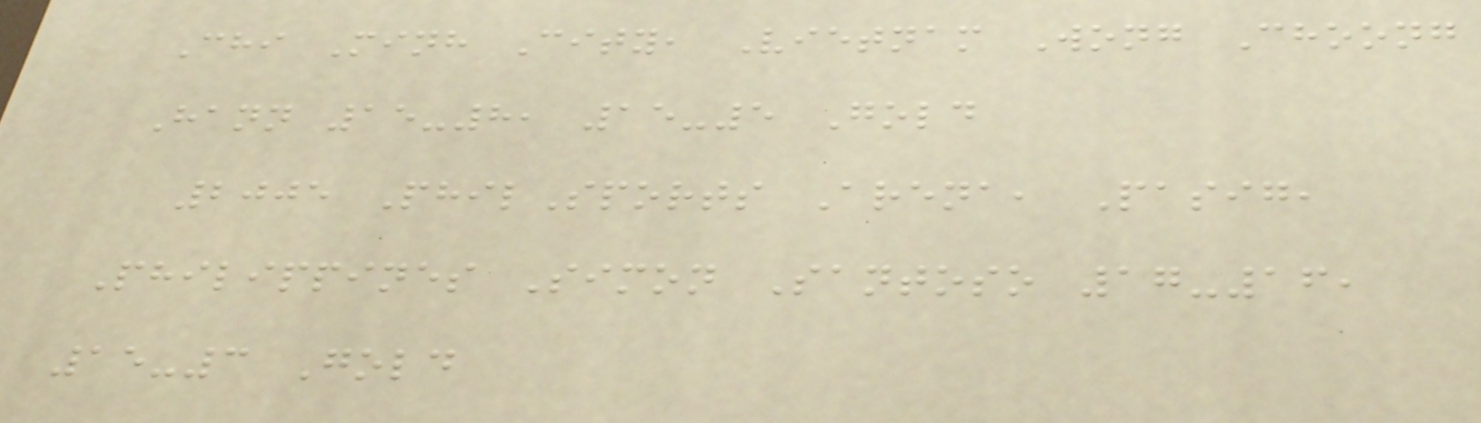Chi Minh City, Vietnam Wong Choong
Hann 15-8, 15-5 Gold
2005 PhilSports Arena, Pasig,
Philippines Simon Santoso 17-16,
15-3 Gold
